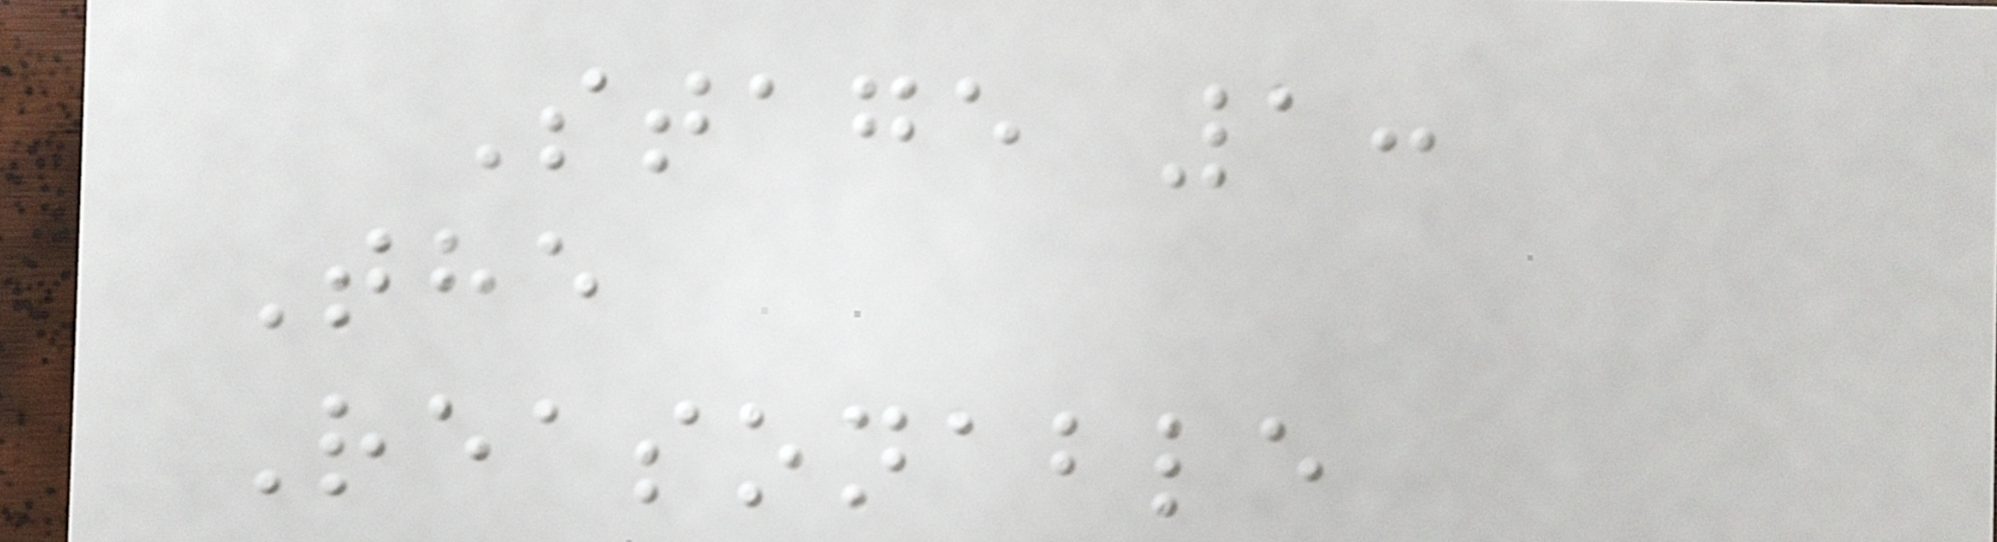Stage 1:
The
Reasonable
